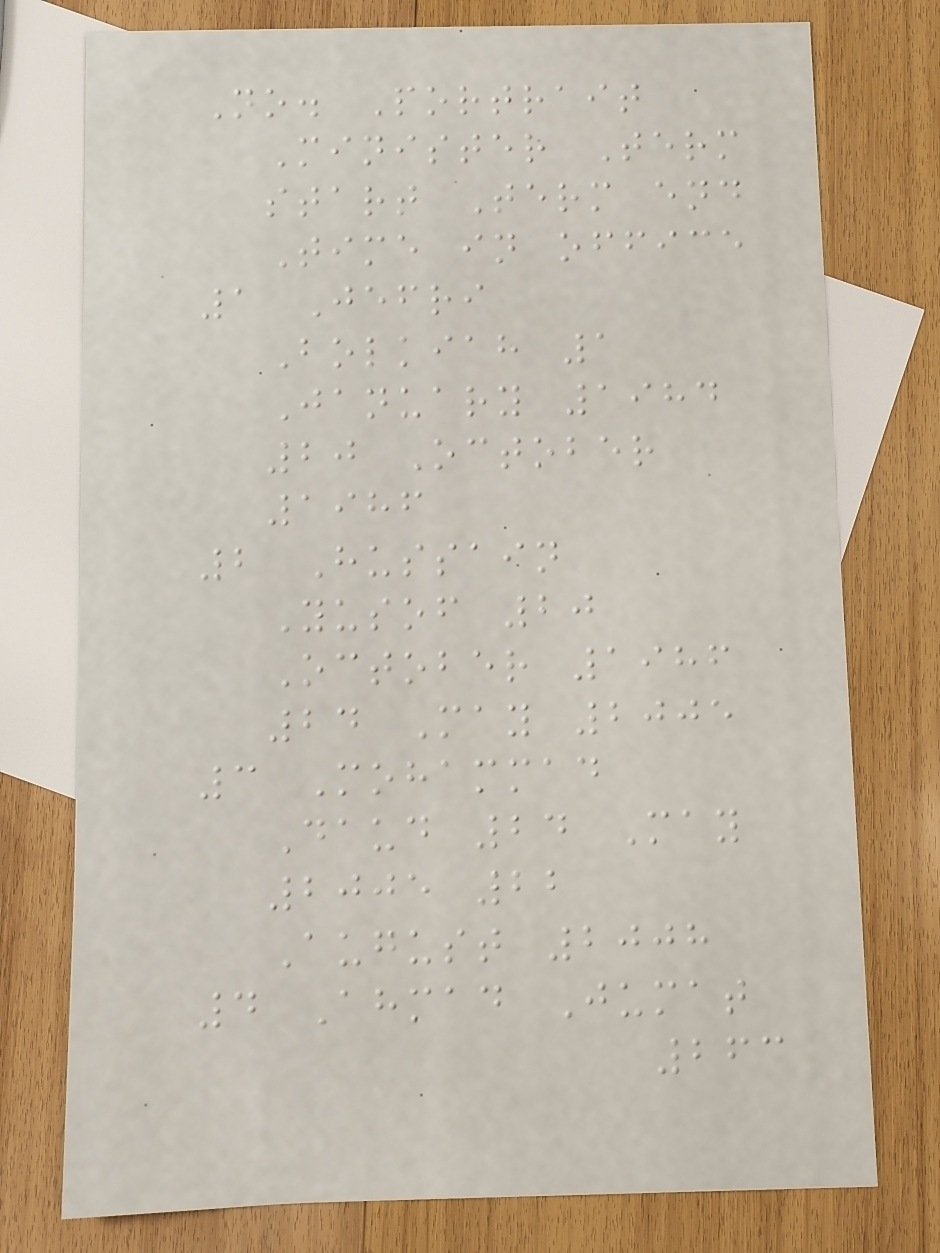No. Portrait
Minister Term
start Term end
Time in office
1 Jefri
Bolkiah 1
January 1984
20 October
1986
2 Hussain
Yusof 20
October 1986
24 May 2005
3 Mohammad
Daud 24 May
2005 22
August 2008
4 Ahmad Jumat
263
